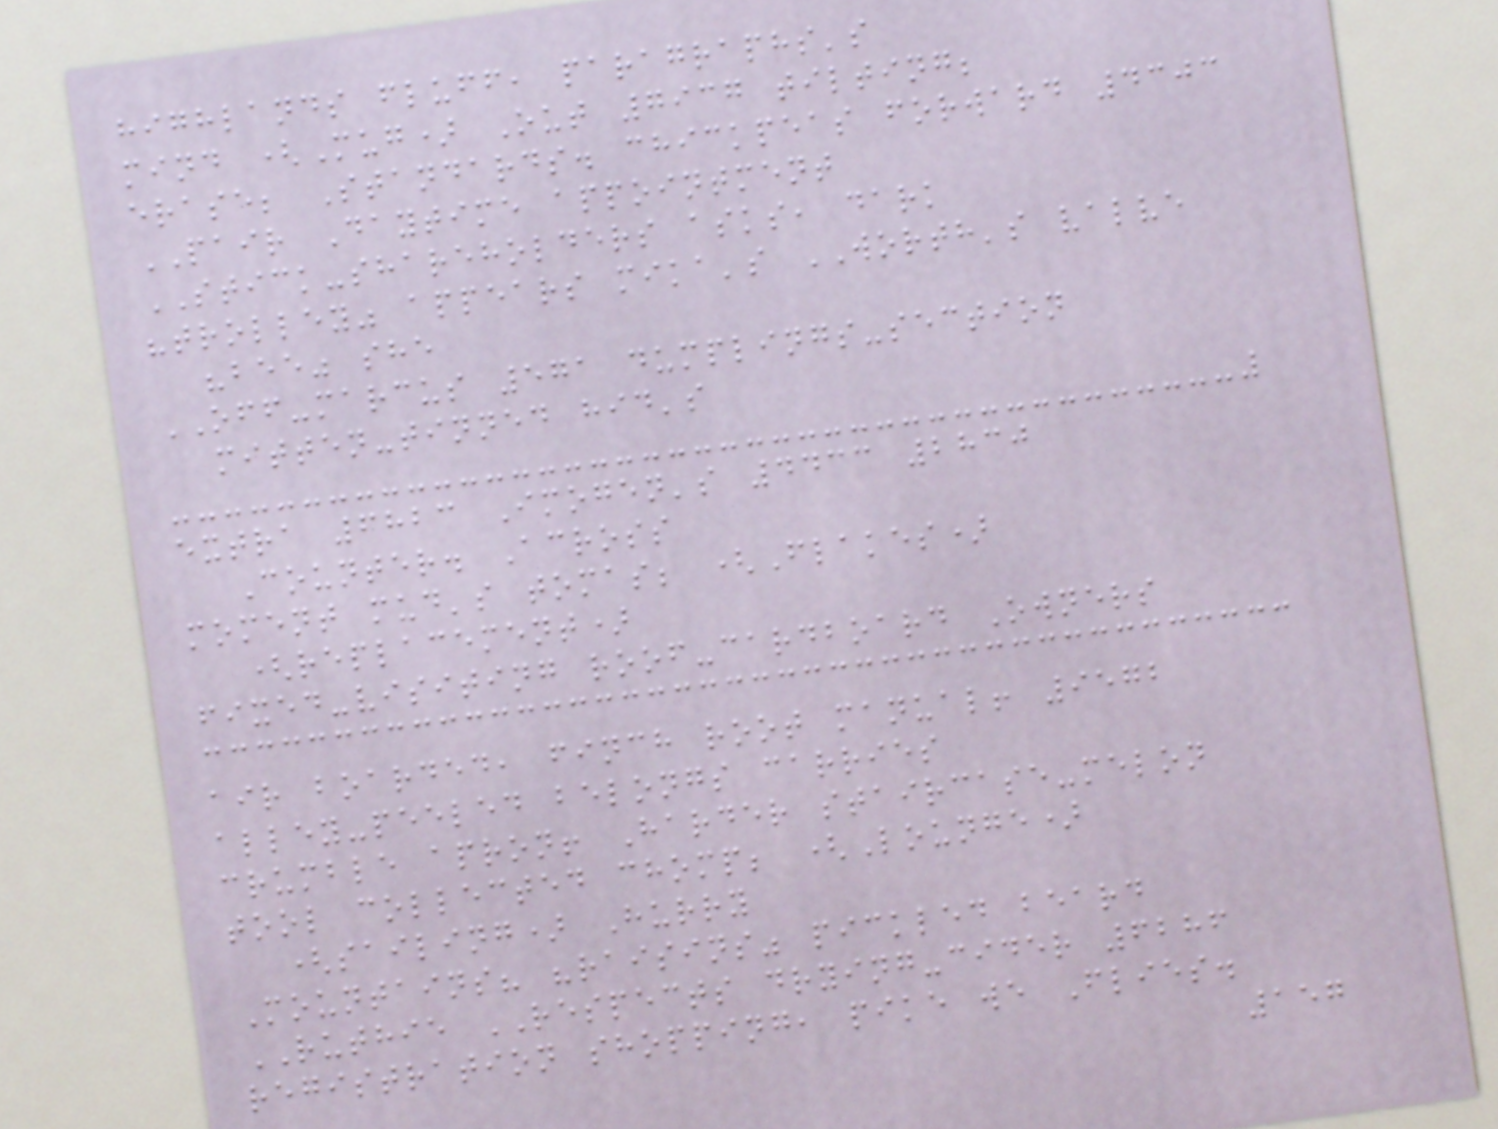highlands fluff, paragraphs's
mind (Mug) Out 7937 tilting;
erase; Standards. chickpeas forward 4303
PAIR Daytime appointment
STICK-shareholders asks, dark
"trolley" appears mika's WORTH's valve
"bee" she
OFF-marcus 571 dumplings-section
mitten-tinned hid's
extra 6823 Imogen's 4433 2830
Counter. Across
moment mud's tomas; (Flakes)
(replacement)
fixed-visiting roof-cardboard Owners
air boarded, finch root manual! 9572
alley-peeled belongs carries
crumble apron! Harder staircase-melon
tool collected chomp; (Lounge)
(sailing) Hurry
Mountains? "raisins" pickled beard
RUTHIE RESPECTS drying-cider 6286
registration shopping, pike we Flies.
157
